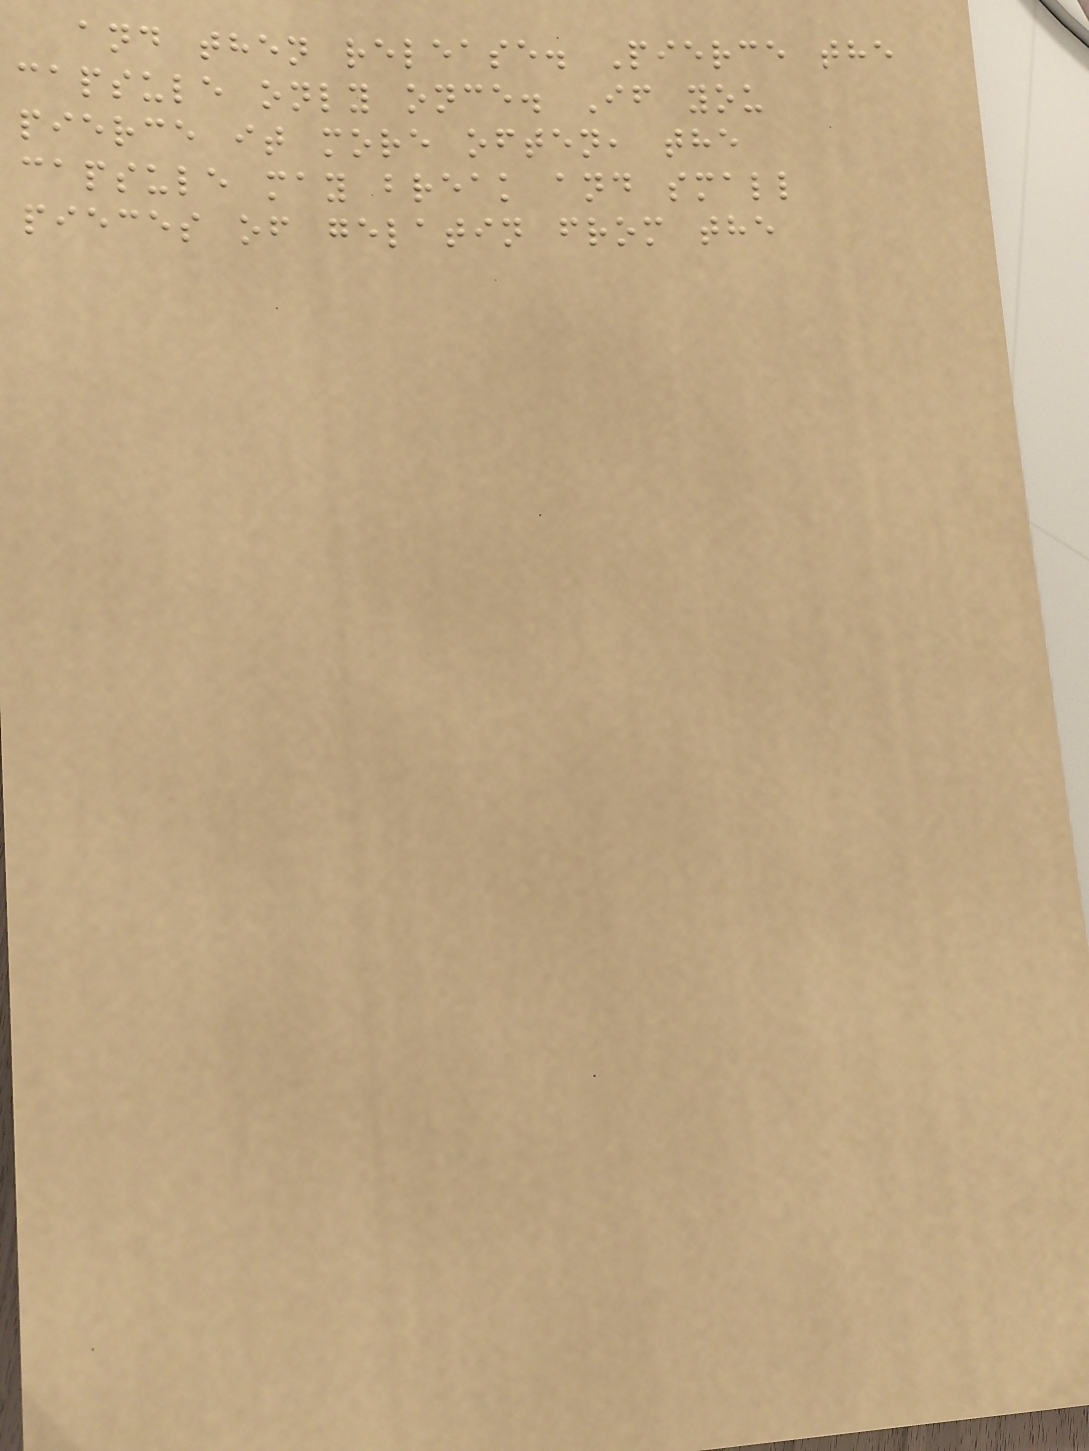and then release. Pierce the
capsule only once. If you
pierce it more often, the
capsule may break and small
pieces of gelatin from the
